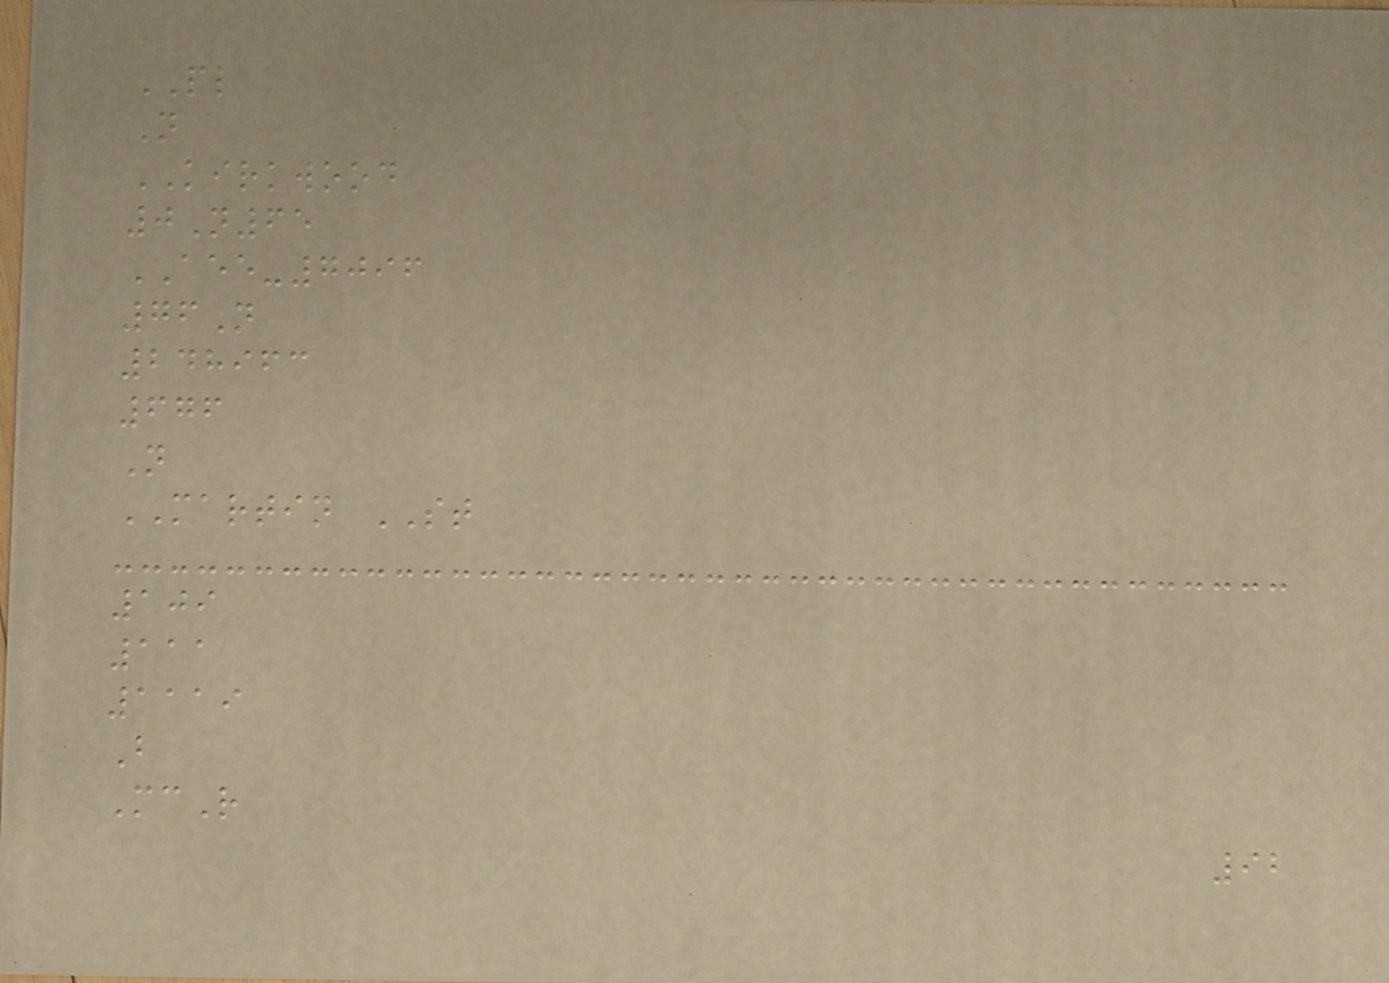PL
N
KIRKWOOD
0N65
AEE-7096
76N
248963
676
N
MARTIN ST
109
111
1119
B
McR
92
